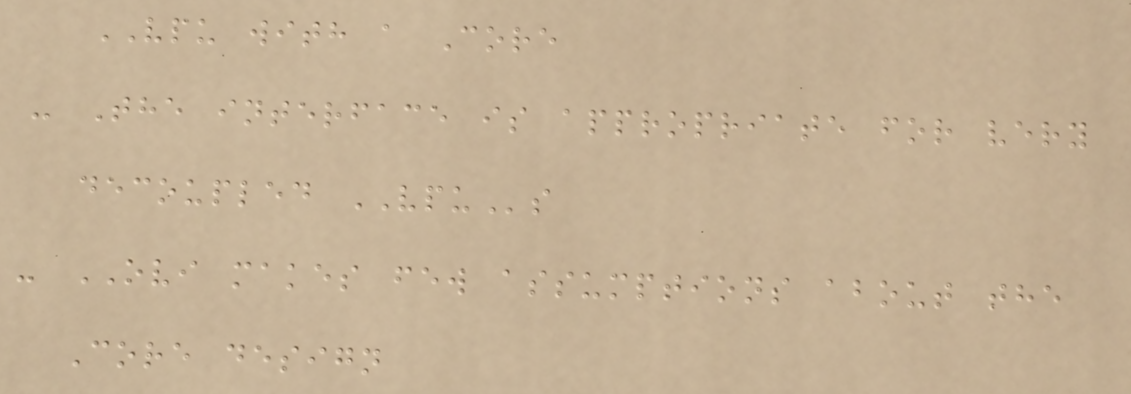VPU with a Core
- The interface is appropriate for very
decoupled VPUs
- OVI makes few assumptions about the
Core design
